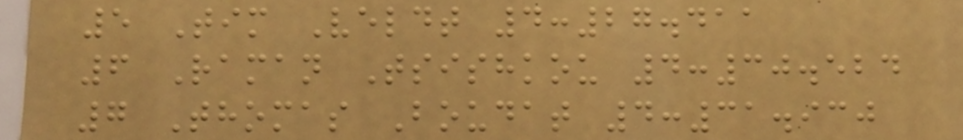5 Tim Veldt 4:27.411
6 Raman Tsishkou 4:30.524
7 Thomas Boudat 4:31.930
